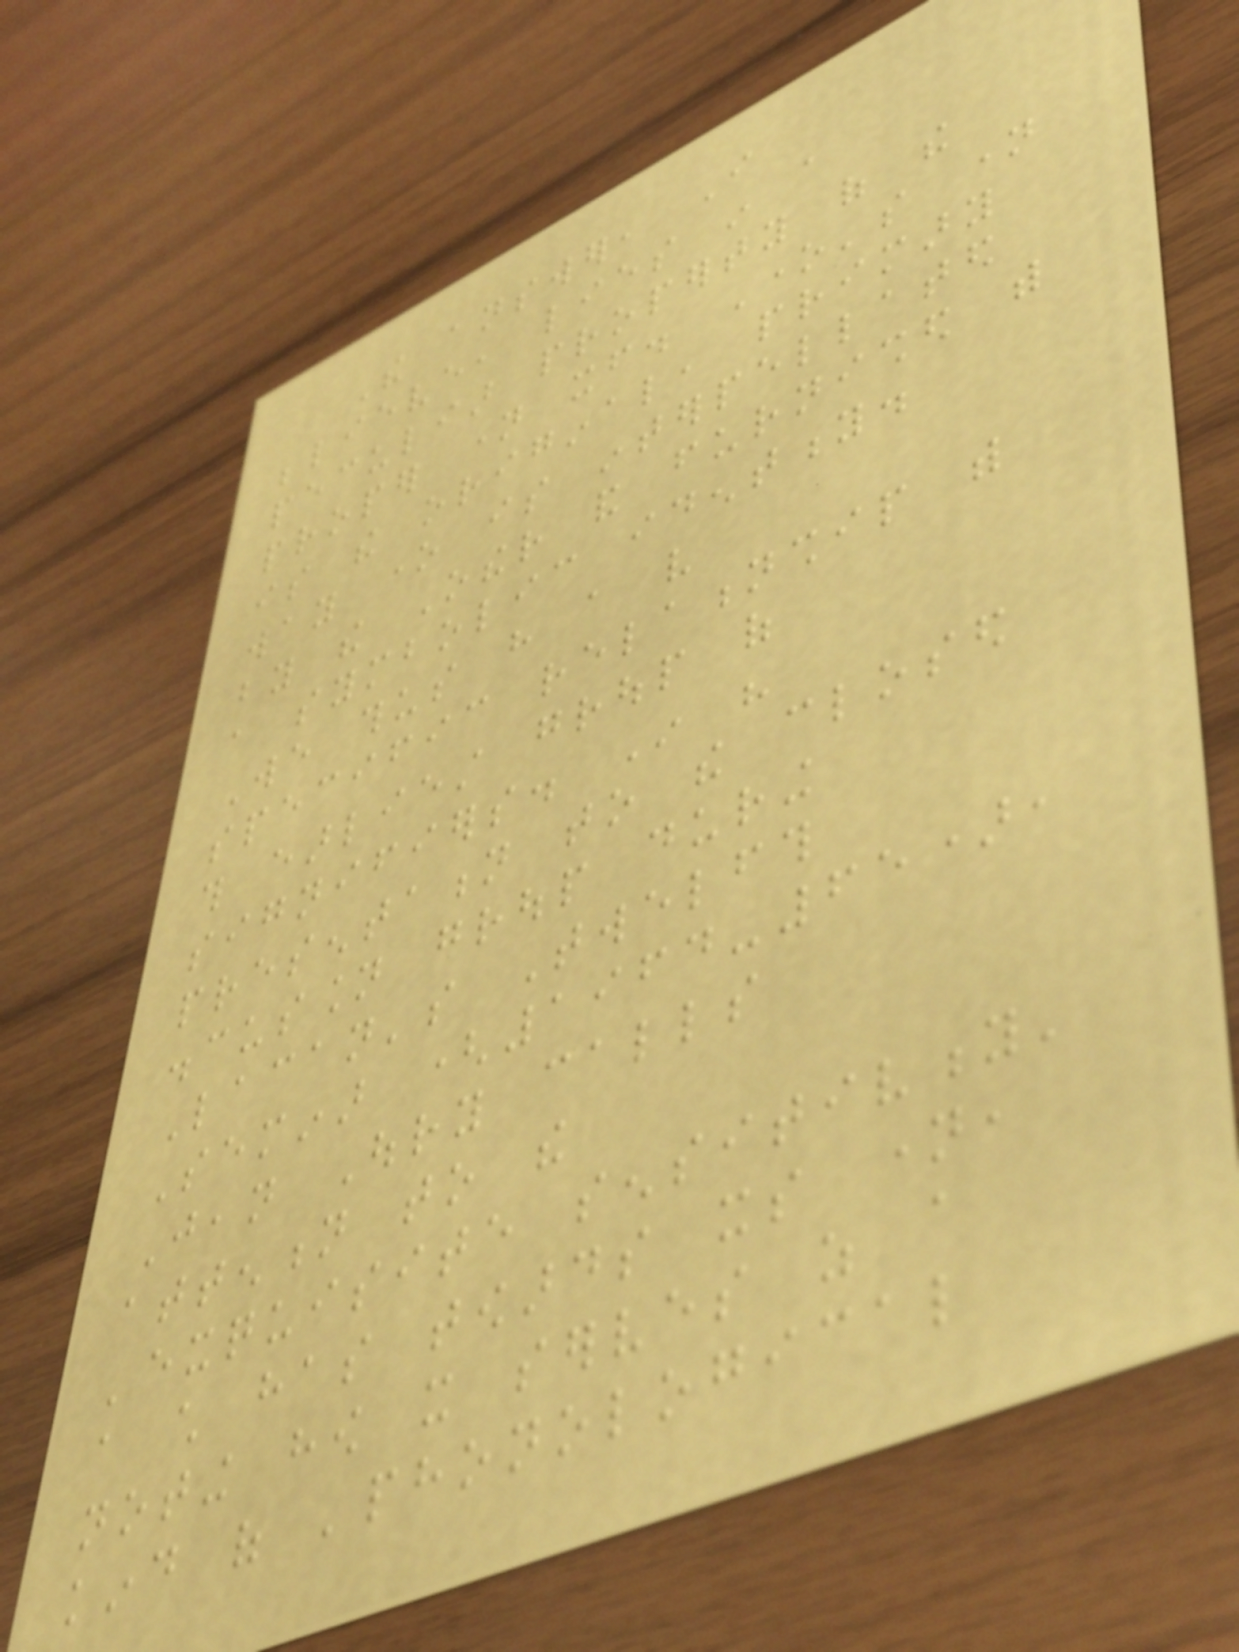The answer, I
believe, lies in a
peculiar property of the
proper name itself. One's name
is the original, primary
way one is interpellated
by the Other and furnished with
a symbolic identity.
We thus have a very
specific relationship with
this earliest group of
signifiers. In his
presentation to the closed
discussion group during
Lacan's Twelfth
Seminar (1964-65),
Jean Oury calls
attention to the
'exquisite sensitivity'
a child has towards its name,
noting how it serves as a
kind of 'phonological
